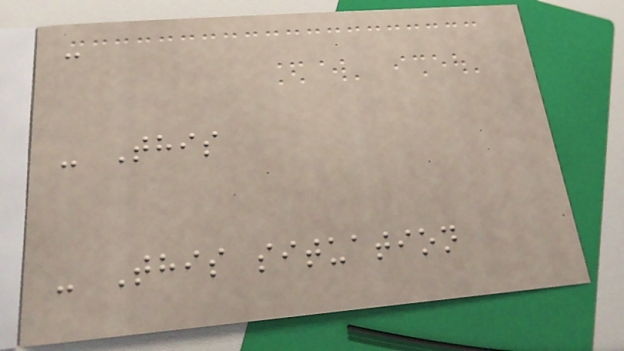-
- This
- This situation
